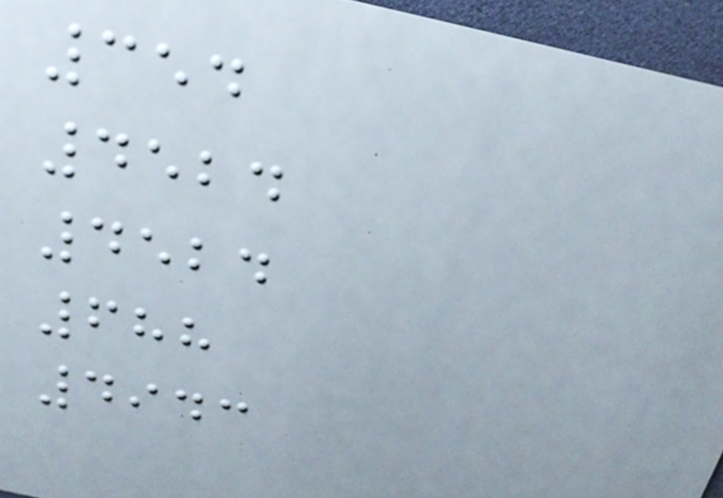354
4524
4524
688
4943
